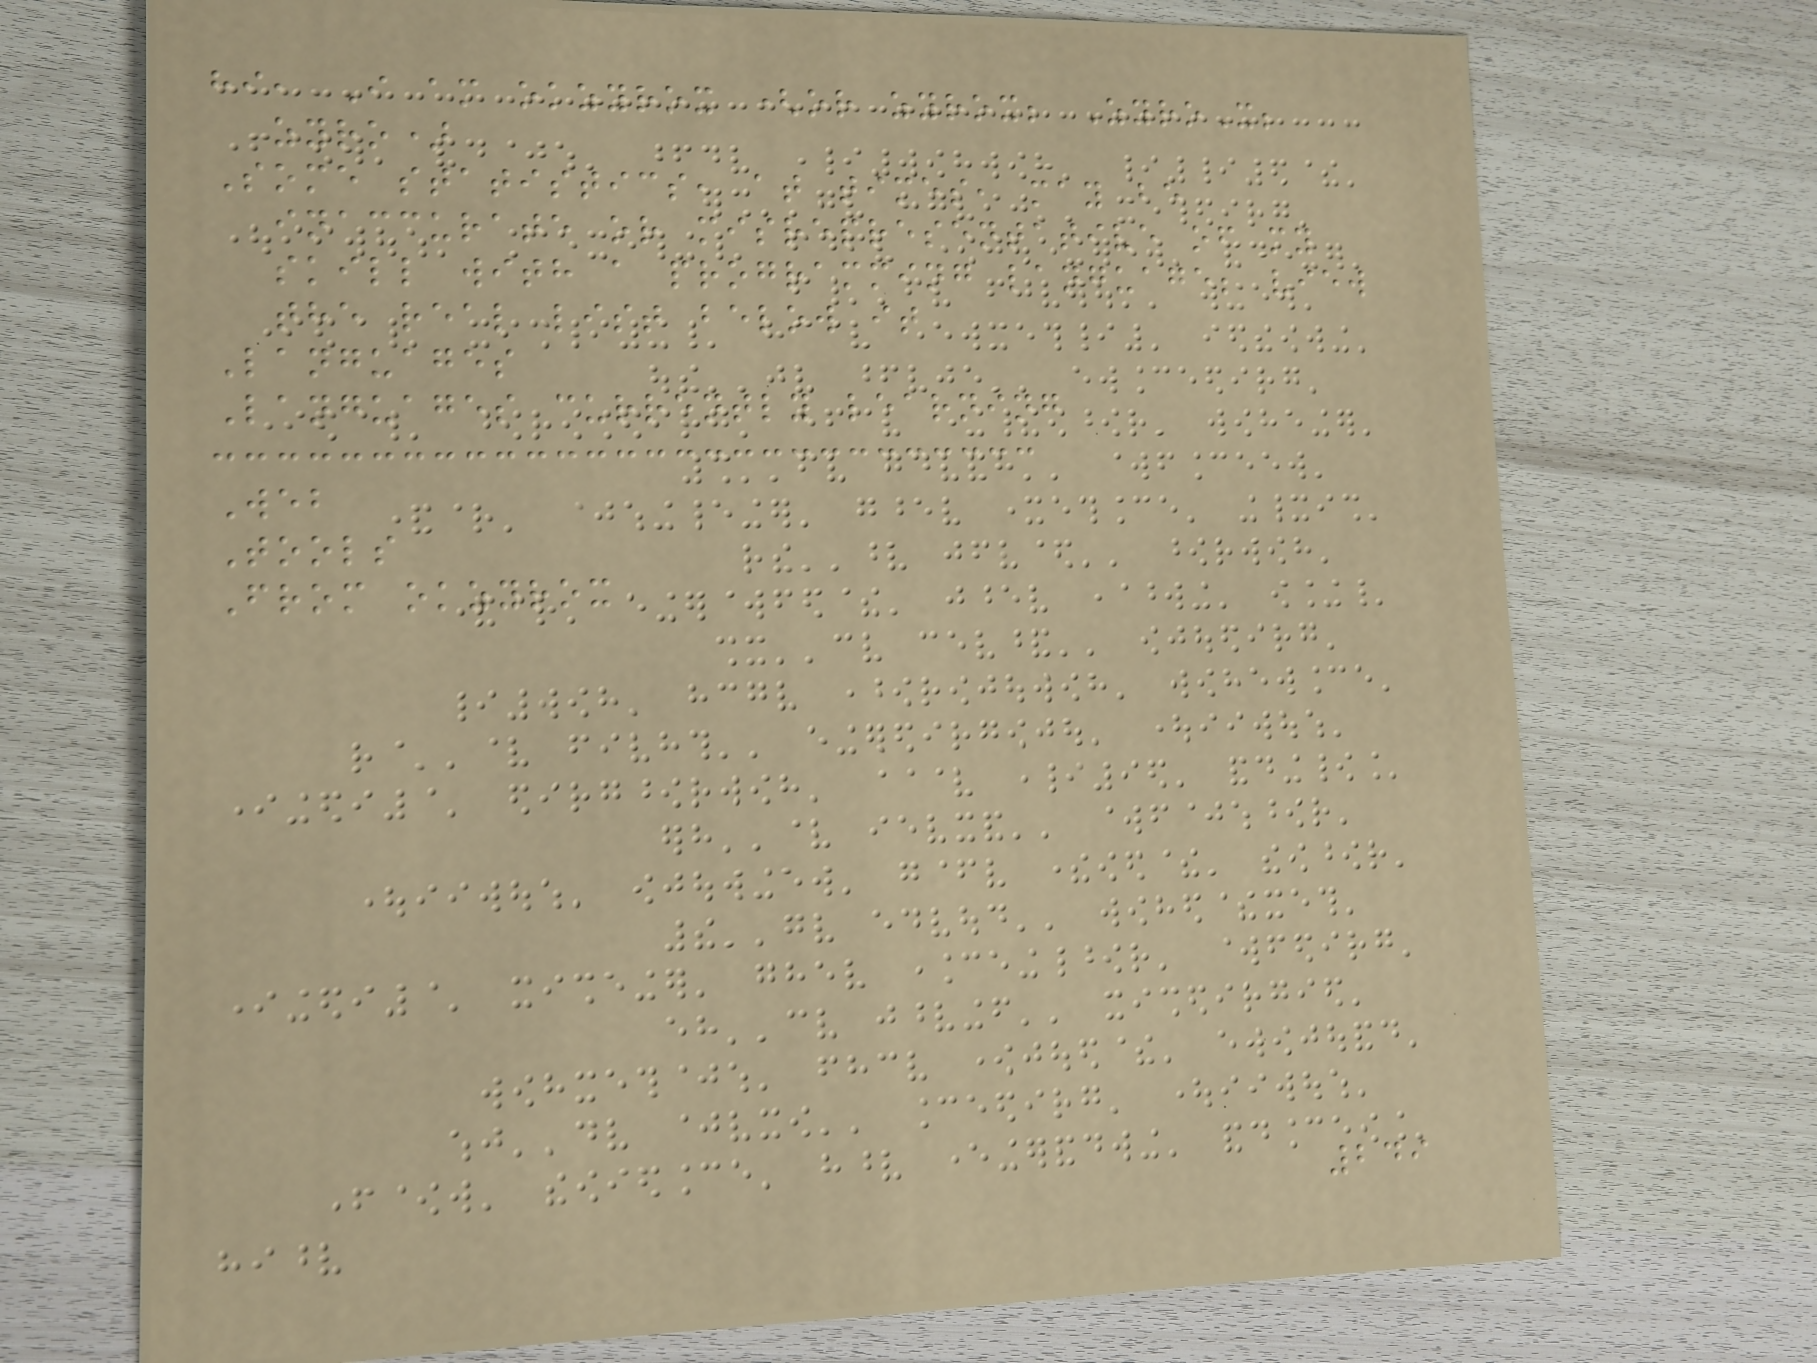hi, I am okzyrox (or zyrox; ZyroX;
zyro)
Some statistics, at times, may be
inaccurate or misrepresentative of my
skill with a programming language; view
the real list below it
Languages
Languages currently learning
Web
Tools
From okzyrox
249
